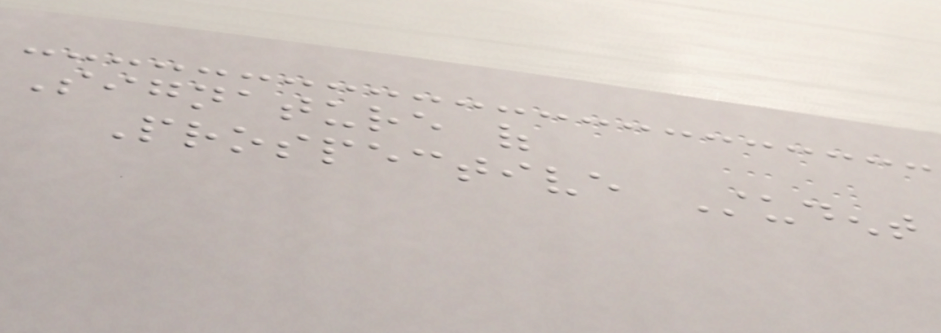Signature of
Prospective Student
